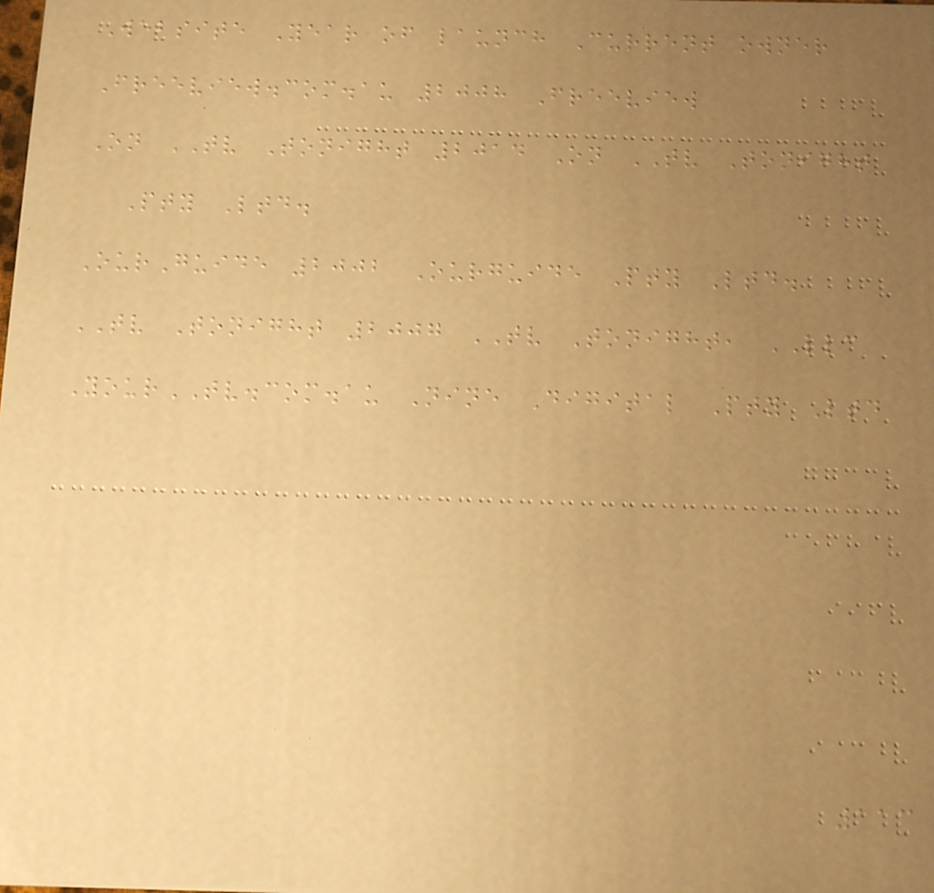Website Year of launch Current owner
Freeview.com.au 2008 Freeview
On TV Tonight 2014 On TV Tonight
Pty Ltd.
OurGuide 2002 Ourguide Pty Ltd.
TV Tonight 2007 TV Tonight, LLC
YourTV.com.au Nine Digital Pty Ltd
113
